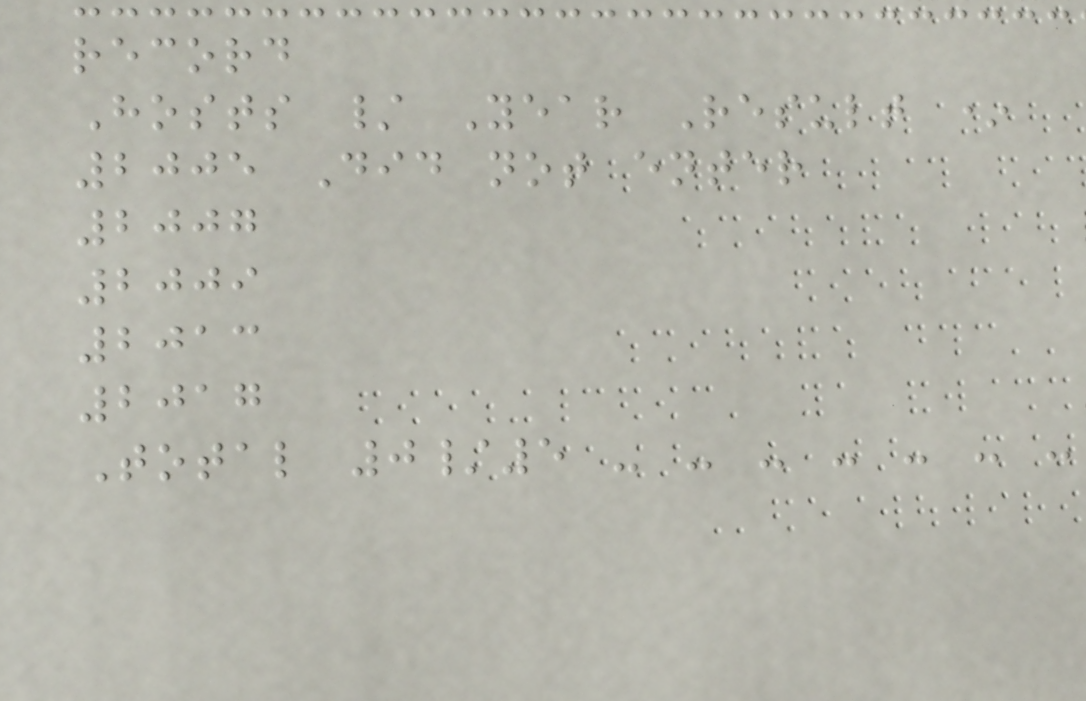record
Hosts / Year Result *
2005 Did not enter
2007
2009
2013
2017
Total 0/5 - - - - - - -
